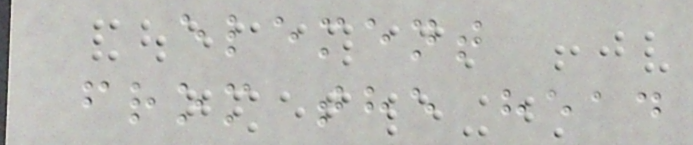element
from the head
